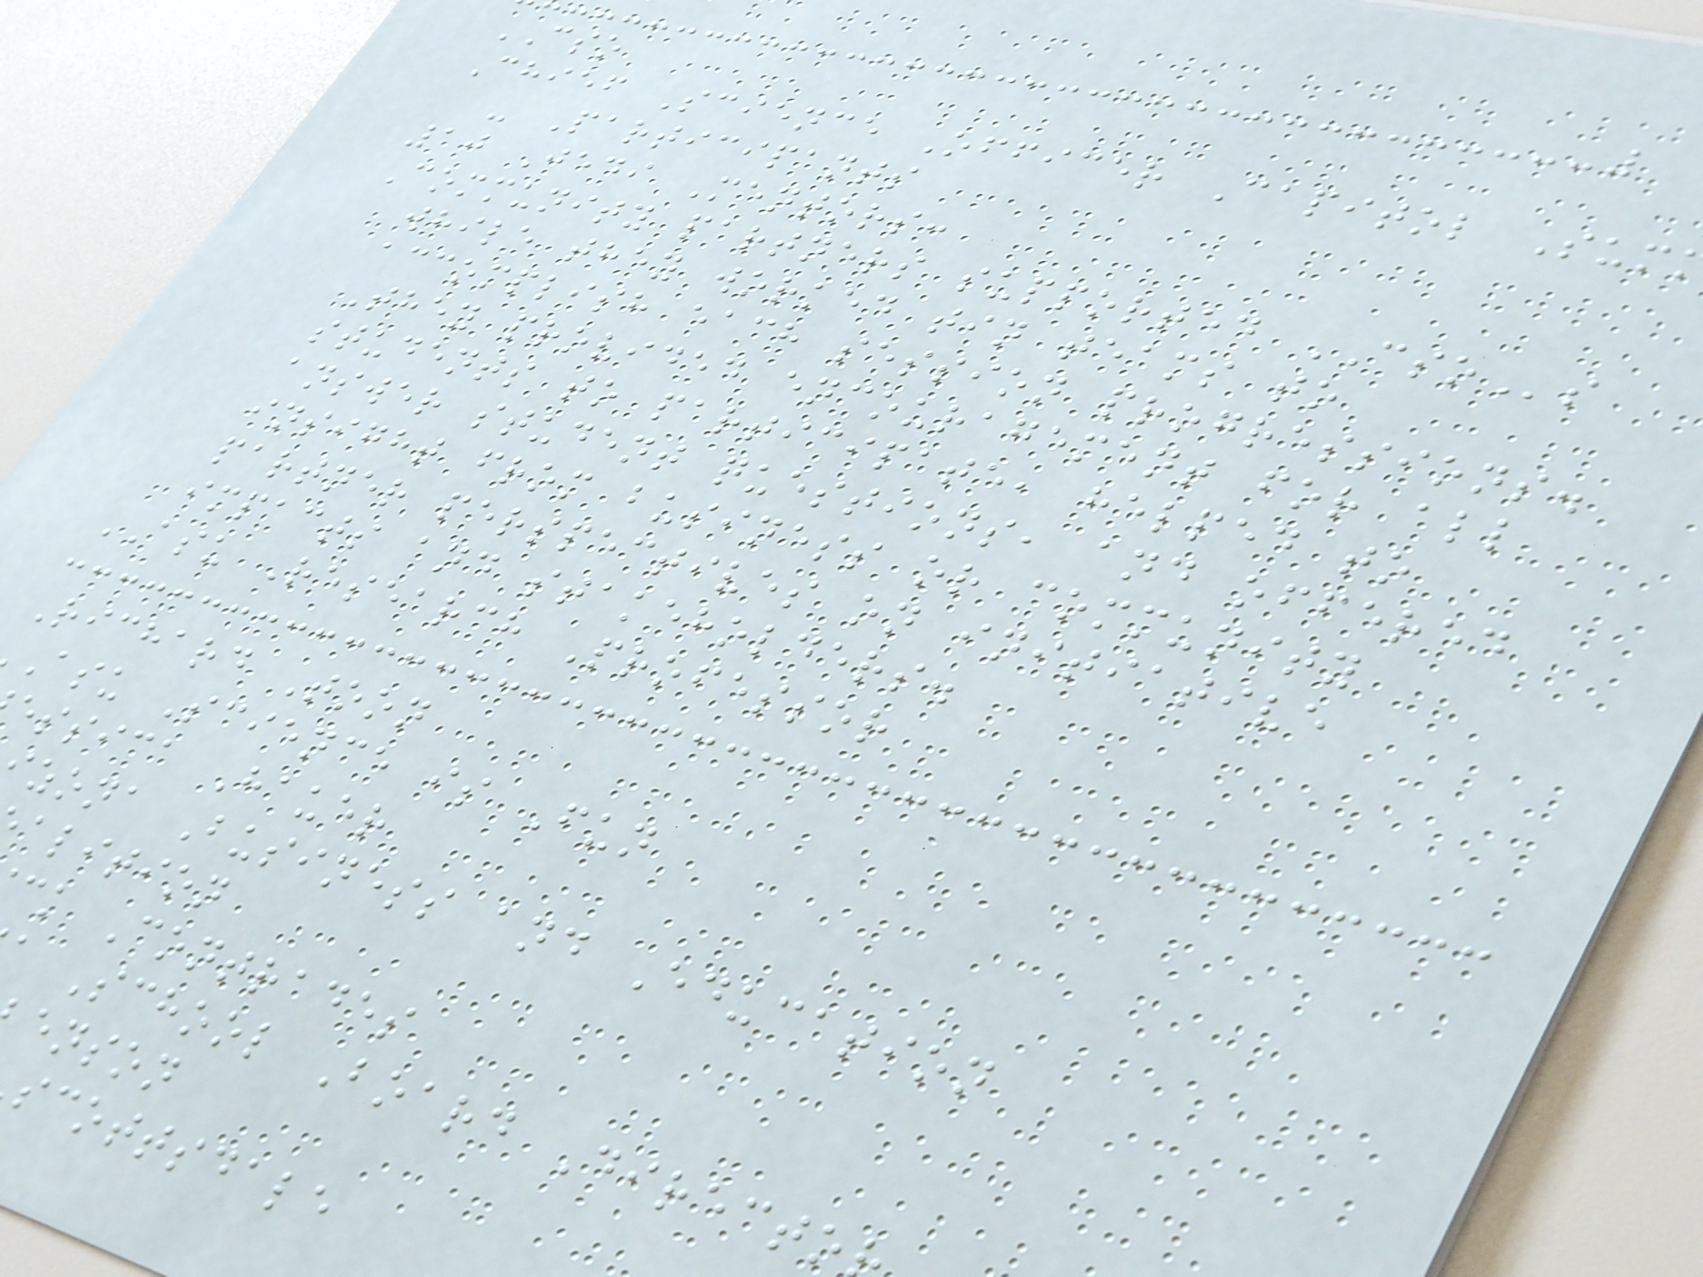CSO
Chief Science Officer Capitol Sum
- Participants
10 Jedi Mentors:
Community partners supported CSOs
while they worked tin teams to
accomplish each session progressions.
They provided encouragement for all
students to participate, helped to
answer student questions, and offered
insight from business or community
partner perspectives on initiative
impacts and stakeholders.
ASU Research Professor
Richard Toon
asu Science is Fun
essica Hauer
zona Business and Education
alition
ck Contrades
School Board Directo
enson
scottsdale
